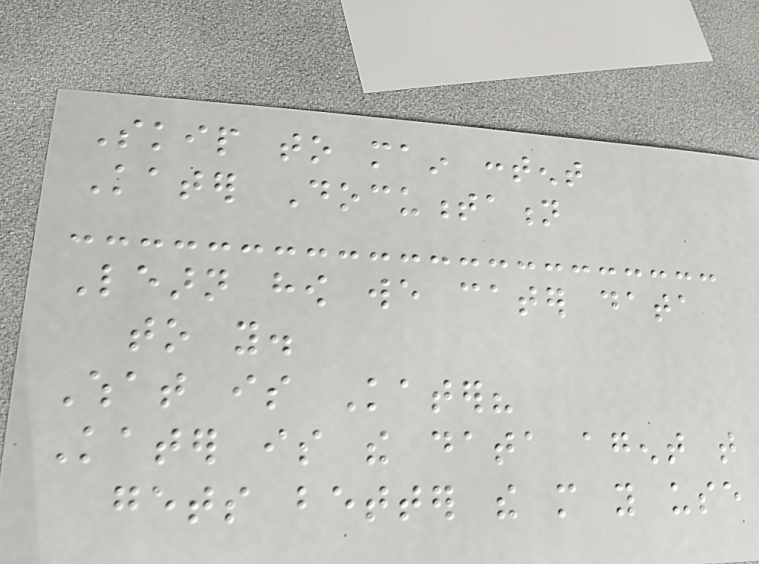Skip to main content
Kater Documentation
Learn how we cater data
to you.
What is Kater?
Kater is the data agent that
gets better the more you use
